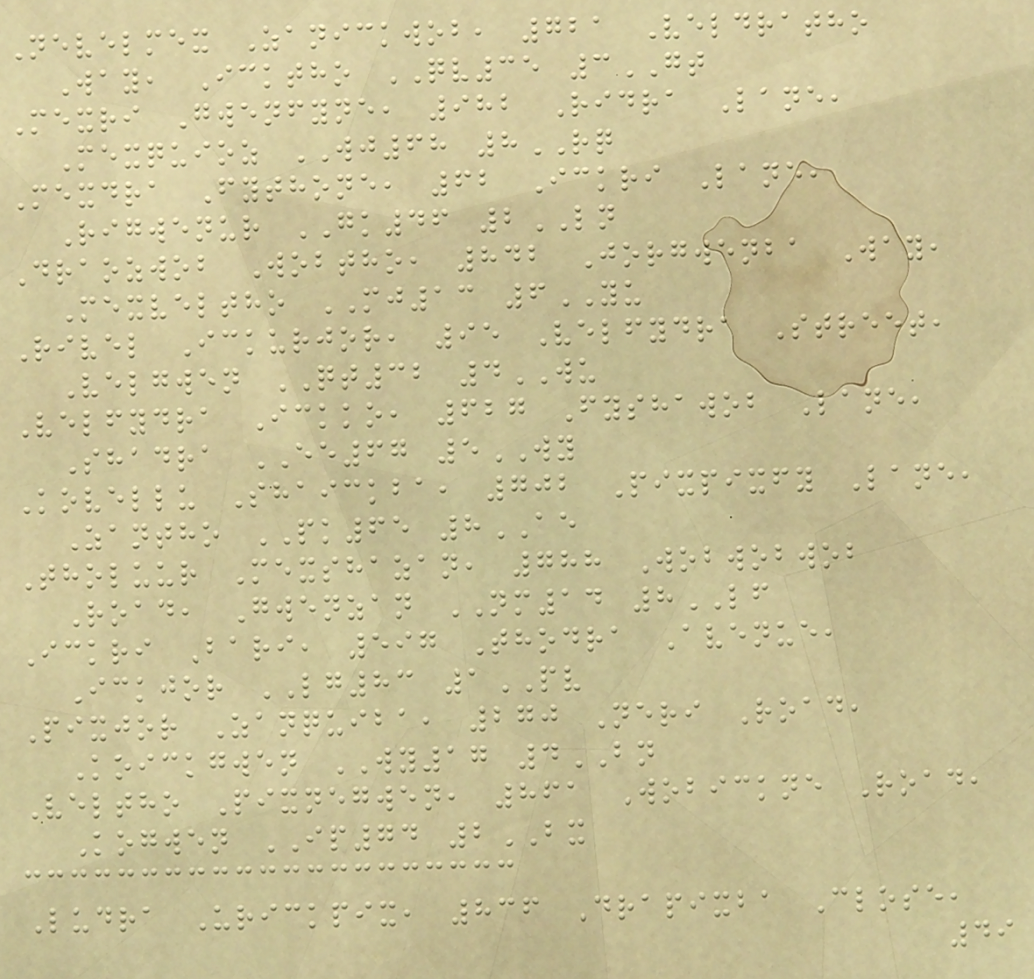Nevelmex Zanickwob, 721 Veldratho
Way, Icktho QV35 3GT
Mexri Gwenfyne, 982 Ridra Lane,
Mexquioz WJ68 8RQ
Mexdra Fythone, 62 Ickri Lane,
Rigwenur GK46 2LN
Draozwob Wobtho, 842 Jorgwenba Way,
Mexveltho MJ13 6YU
Rivel Ickurjor, 95 Velfydra Street,
Velgwen QT32 4WU
Velfydra Ickko, 627 Fyshawob Lane,
Shadra EE67 5WY
Kovellu Shaickba, 702 Pixpixfy Lane,
Zantho PK65 8AE
Tholuur Mexshazan, 788 Wobwobwob
Road, Gwenzan NM14 8LF
Ickri Bari, 597 Thodra Avenue,
Ickjor LG83 1PV
Pixjor Zanquiba, 270 Neri Road,
Koickgwen WY17 4BN
Veltho Pixnegwen, 861 Wobickne Road,
Kogwen IP74 2BX
Ludra Urickpix, 836 Drapixba Close,
49
